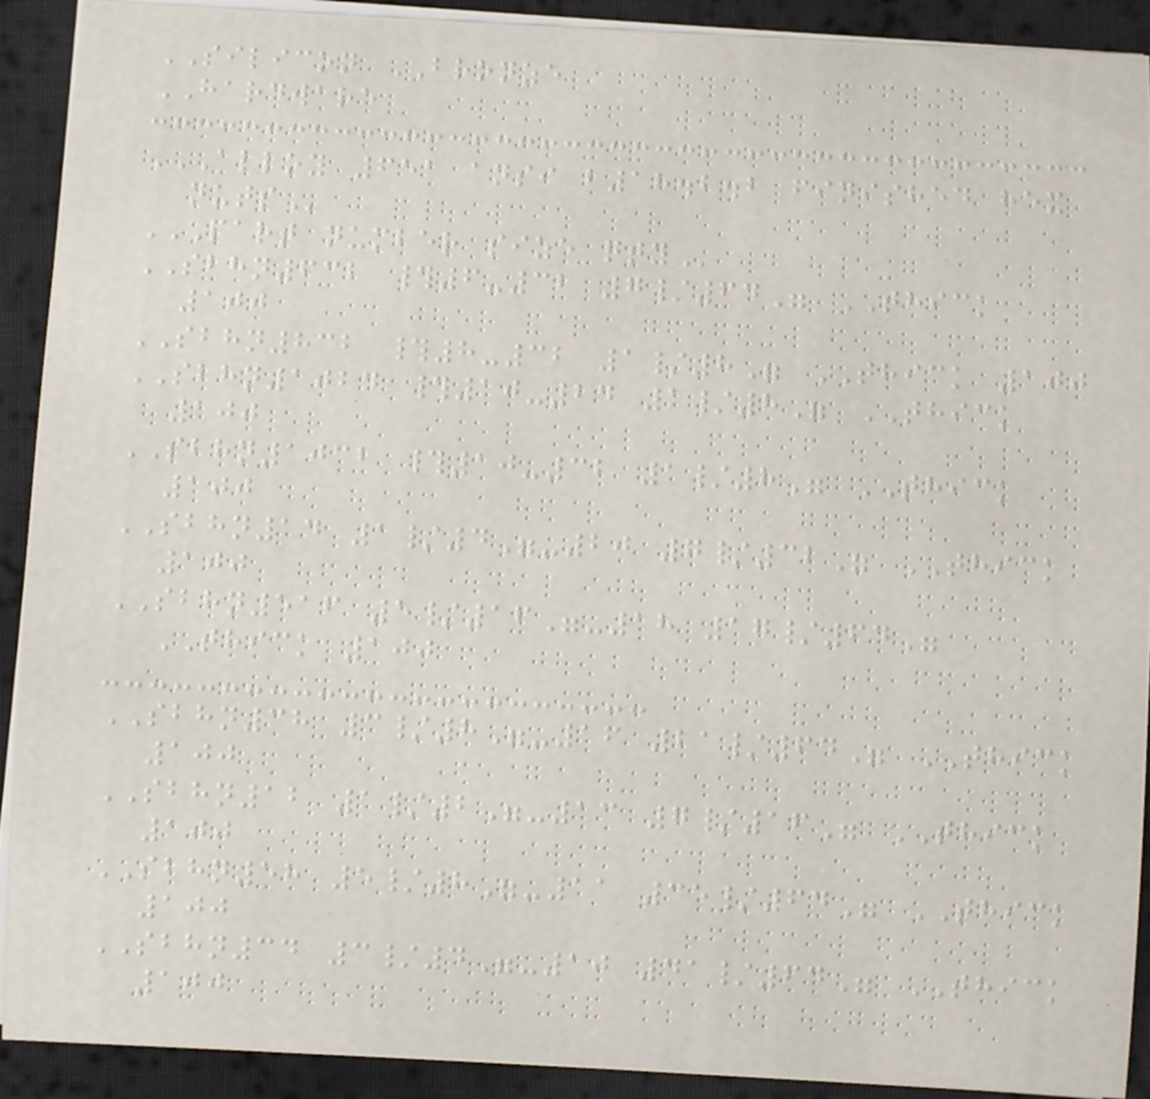SILICON BRONZE
HARDWARE
ALLOY 651 ANSI B18.2.2 FINISHED HEX
NUTS
PART NUMBER SIZE QTY
SBHN632 #6-32 7/64" THICK
100
SBHN832 #8-32 1/8" THICK 100
SBHN1024 #10-24 1/8" THICK
100
SBHN1032 #10-32 1/8" THICK
100
SBHN14 1/4"-20 7/32" THICK
100
SBHN516 5/16"-18 17/64"
THICK 100
SBHN38 3/8"-16 21/64" THICK
100
SBHN12 1/2"-13 7/16" THICK
100
SBHN58 5/8"-11 35/64" THICK
100
SBHN34 3/4"-10 41/64" THICK
100
